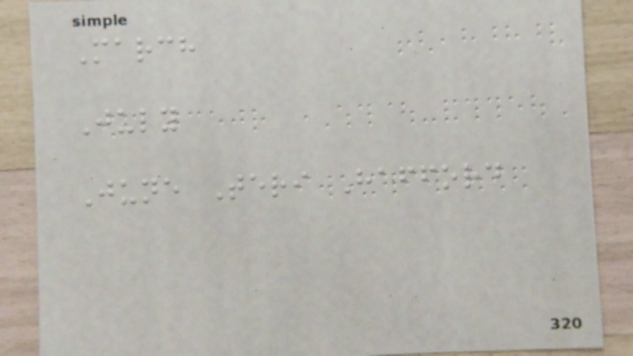March
July
June Teri Hafford
